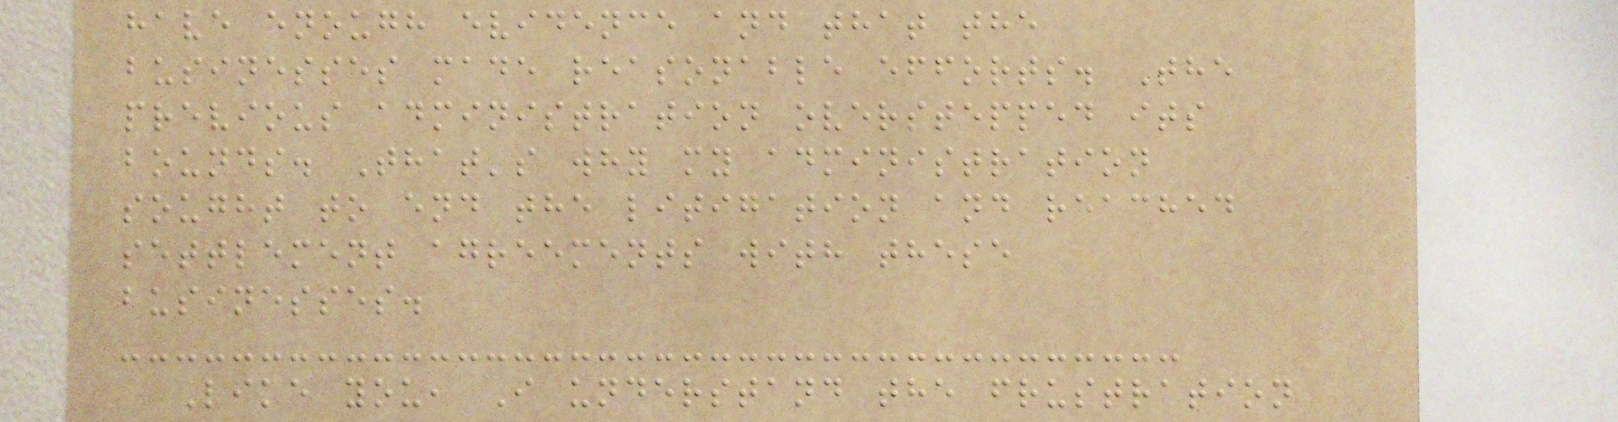have enough evidence and that the
businesses made reasonable efforts. The
previous administration overstepped its
bounds. That's why my administration
sought to end the litigation and reached
settlement agreements with these
businesses.
Like you, I understand the frustration
